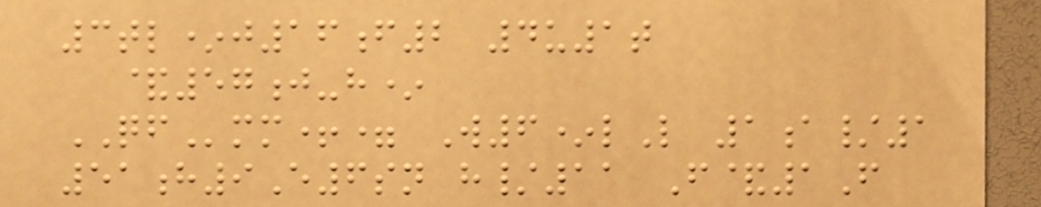3tl*j16f2 4u1t
&57j-h*
QFmm+= W6*lL 1a/1
51h9E6sn h/11 F&1F
